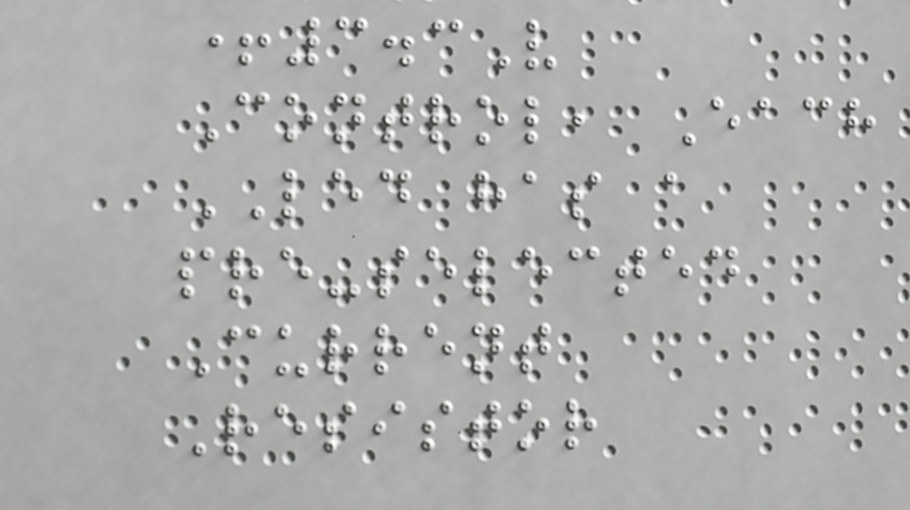+3.3V
Control, Each
LED has a
pre-selected
Current
Resistor
